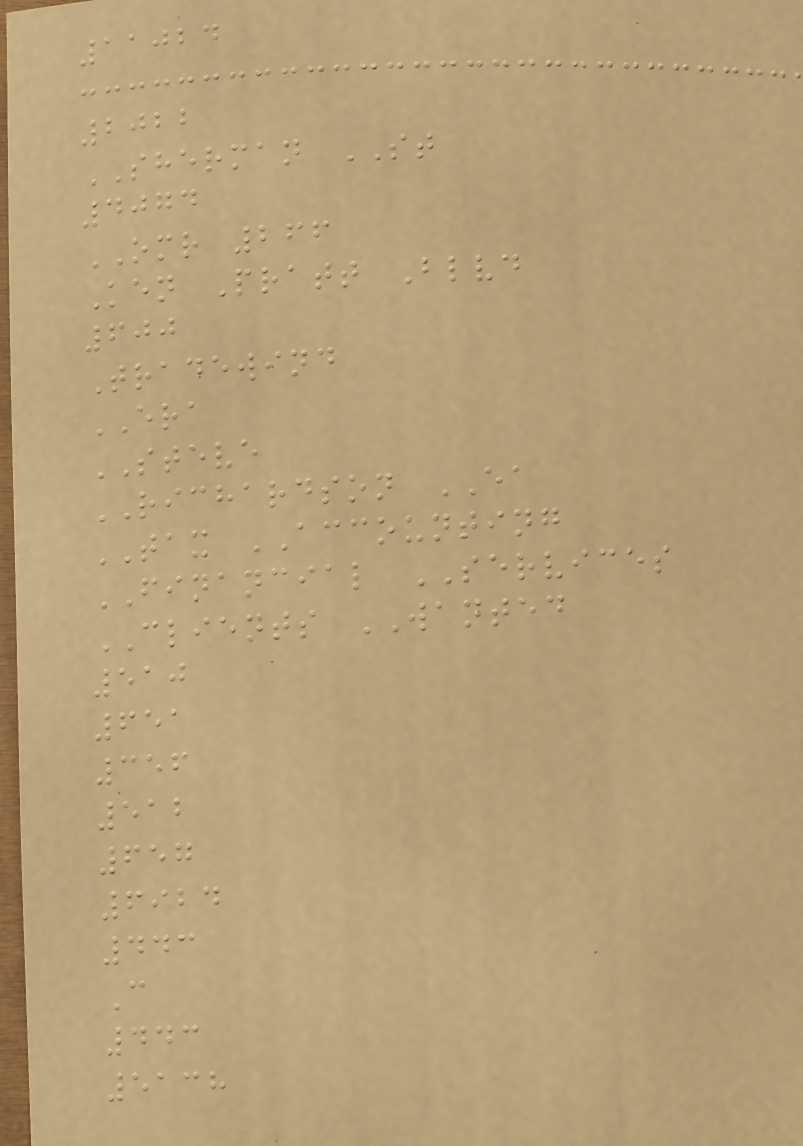11024
2022
SHERMAN ST
4074
OMR 266
Ken Pratt Blvd
600
Tradewind
ERA
STEVE
RICHARDSON EA
TAX ACCOUNTING
FINANCIAL SERVICES
CLIENTS WANTED
510
651
356
512
657
6924
443
C
443
5138
